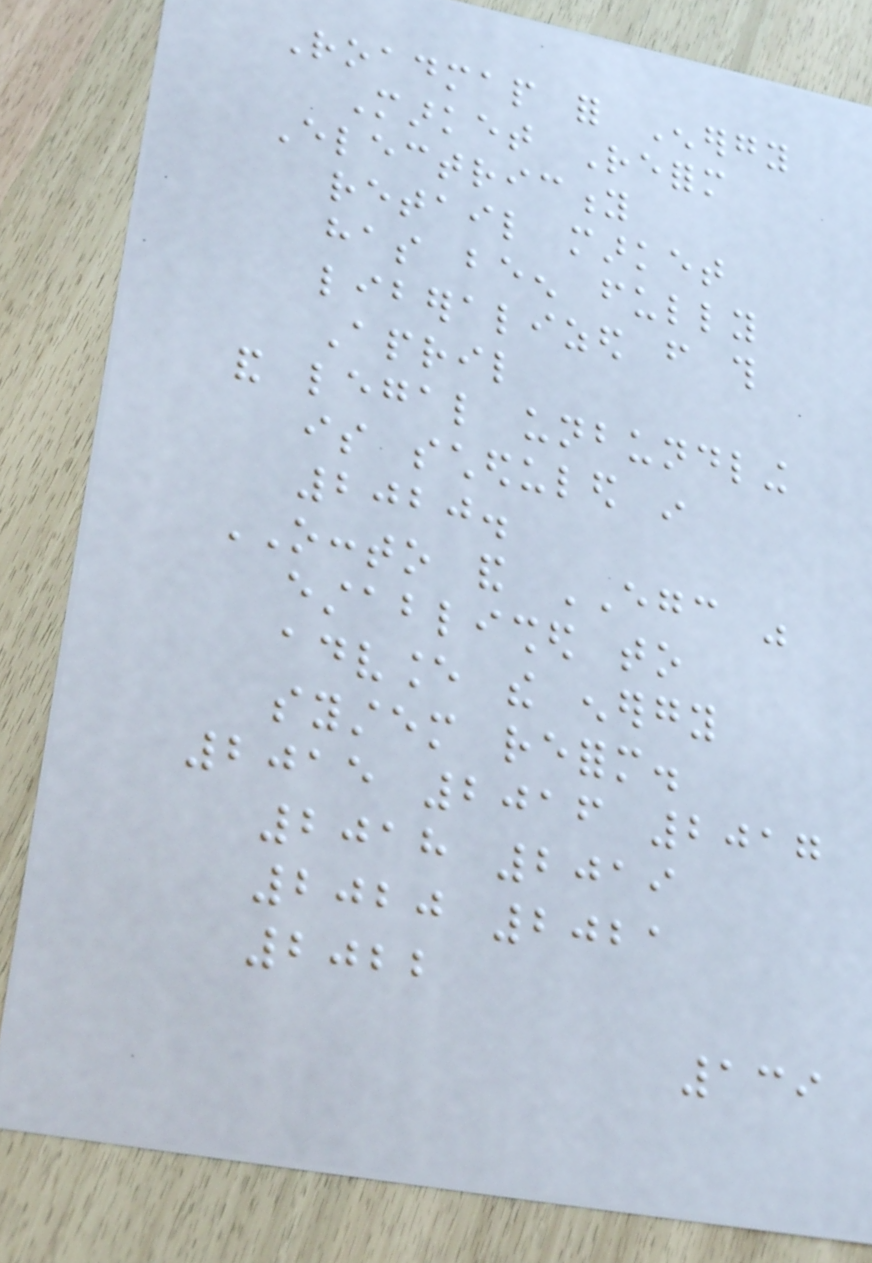Roadmap for Energy
Market Reform
Electricity
retail market
has been fully
liberalized from this
April
and legal unbundling
is scheduled in
2020.
OCCTO and EGC was
established to
advance the energy
system reform.
2015 2016 2017
2018 2019
2020 2021
2022
139
